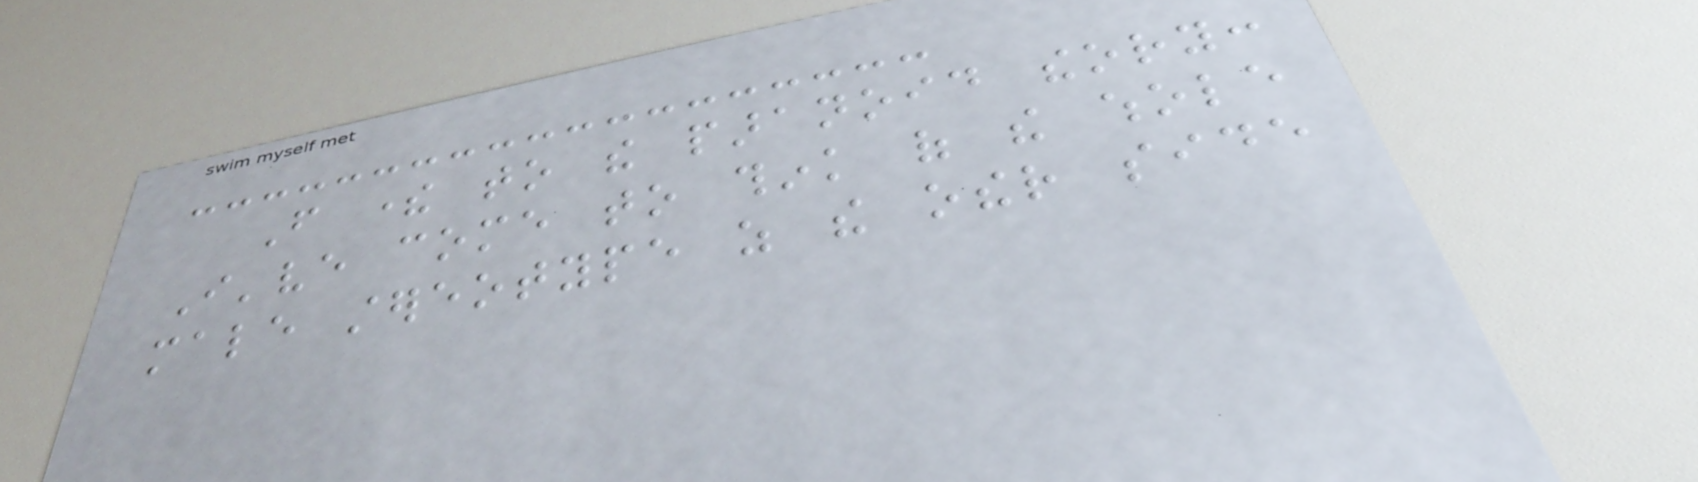From there to the paranoid theory:
I've come to think of the whole
male stereotype as the other side
